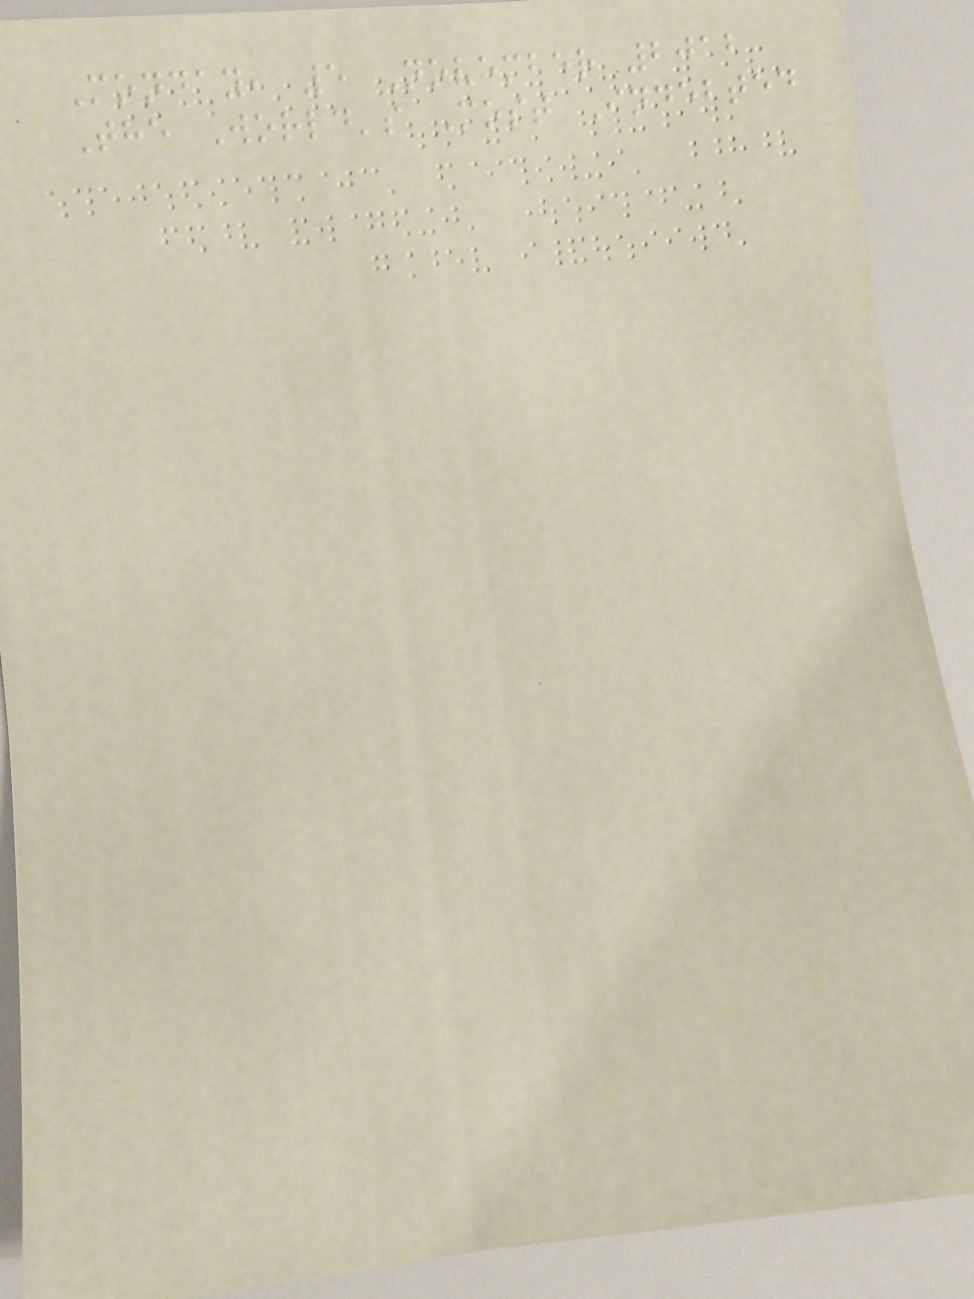Monday, 5 November 2012
The World's Most Indebted
